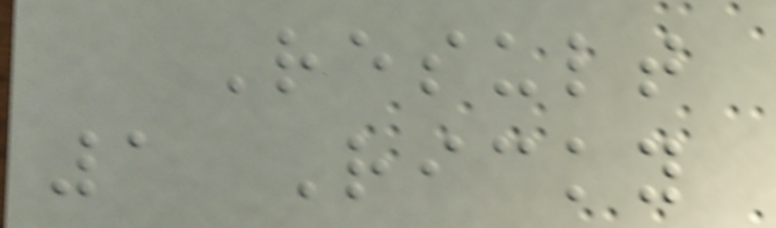Result
1 Ricky
